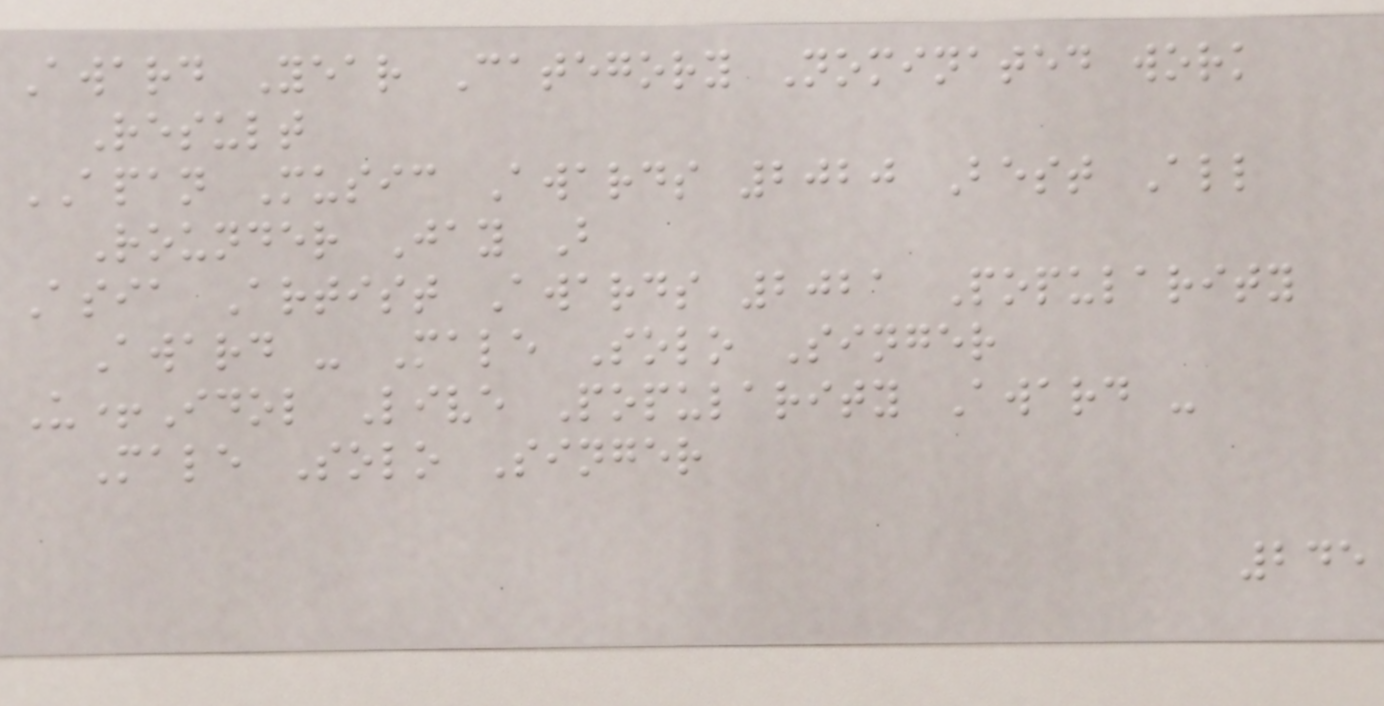Award Year Category Nominated work
Result
APAN Music Awards 2020 Best All
Rounder Jay B
Asia Artist Awards 2021 Popularity
Award - Male Solo Singer
U+Idol Live Popularity Award -
Male Solo Singer
245
